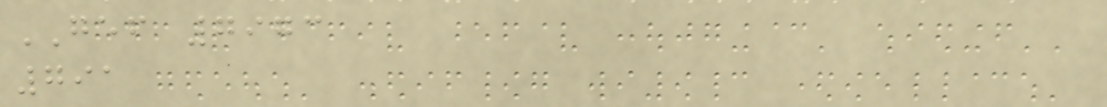GEF 7973
791
